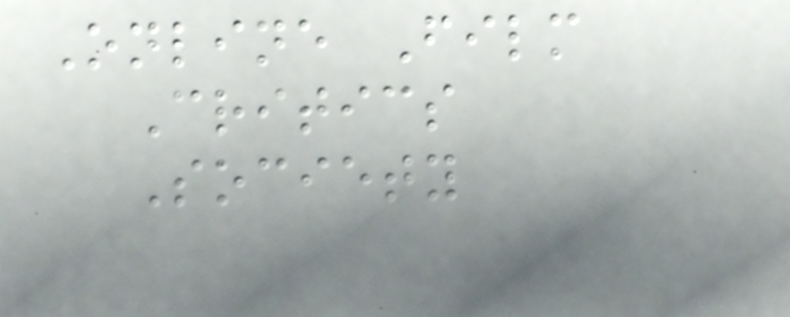Online Film
Critics
Society
